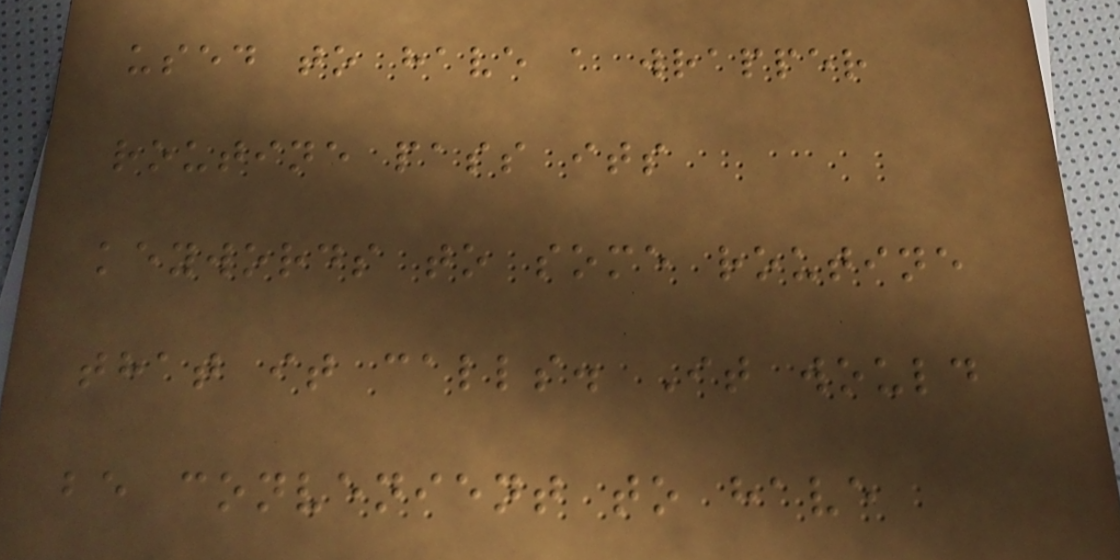used to have a wrapper
routine pass its
keywords to some routine
that it calls. It would
be convenient to have
